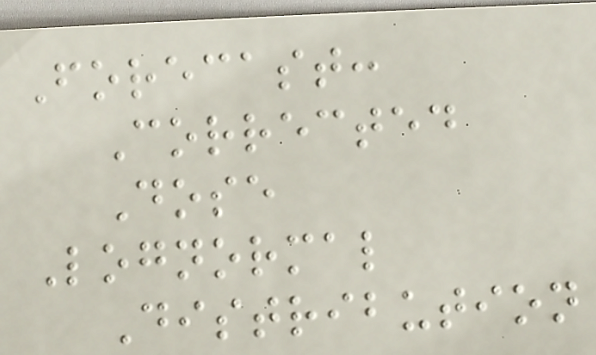Forecast:
Corrected
Dose
Lognormal
Distribution
